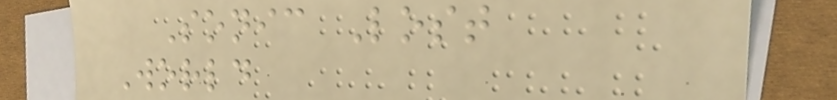Sonic Lost
World
